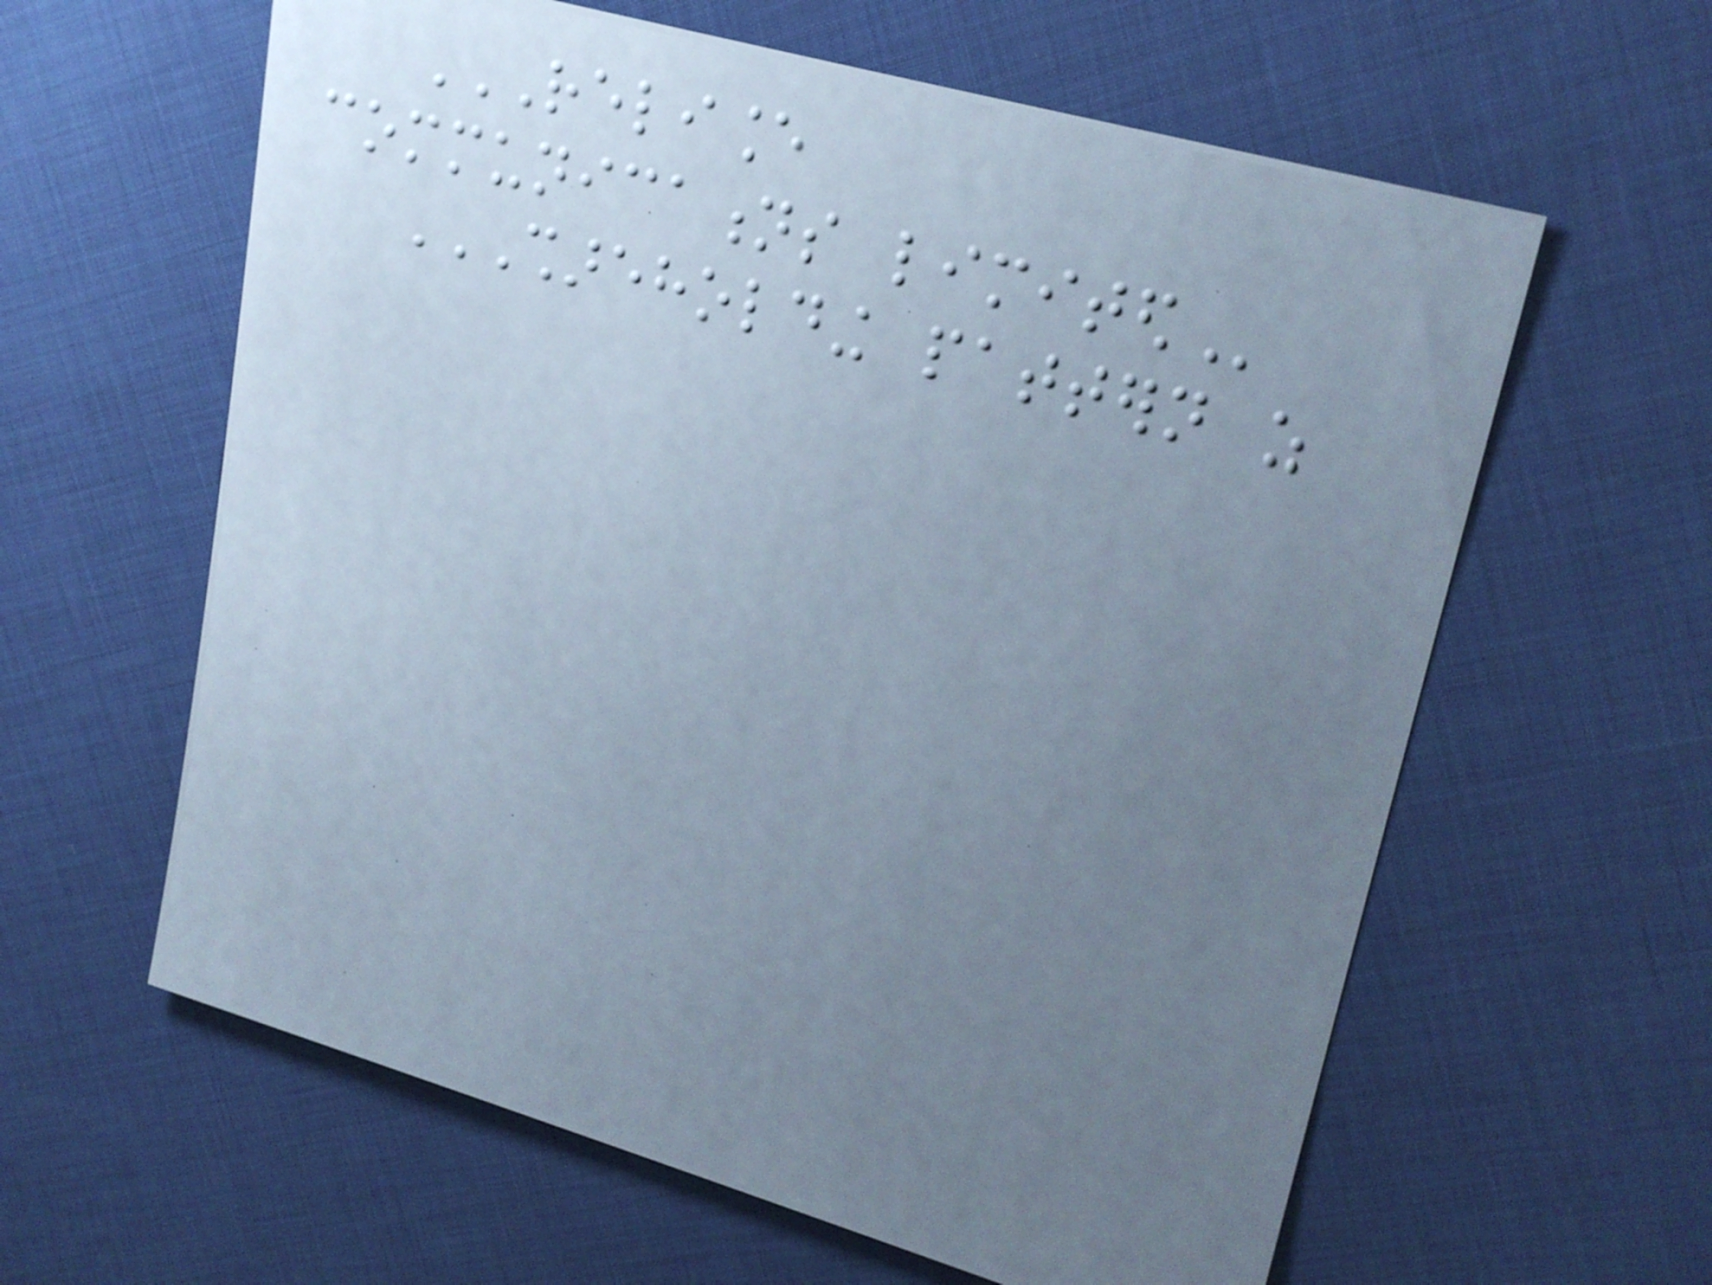RELIANCE
COMMUNICATIONS LIMITED
SHAREHOLDING PATTERN AS
